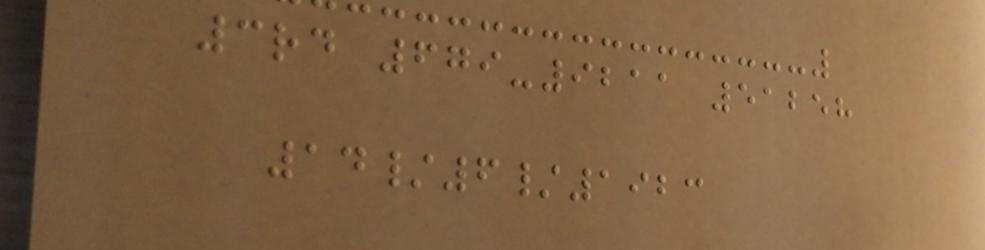3rd 679-9211 51258
14/6/1923
